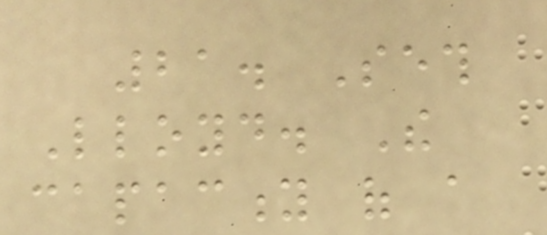21. Seth
Lloyd. The
capacity of a
